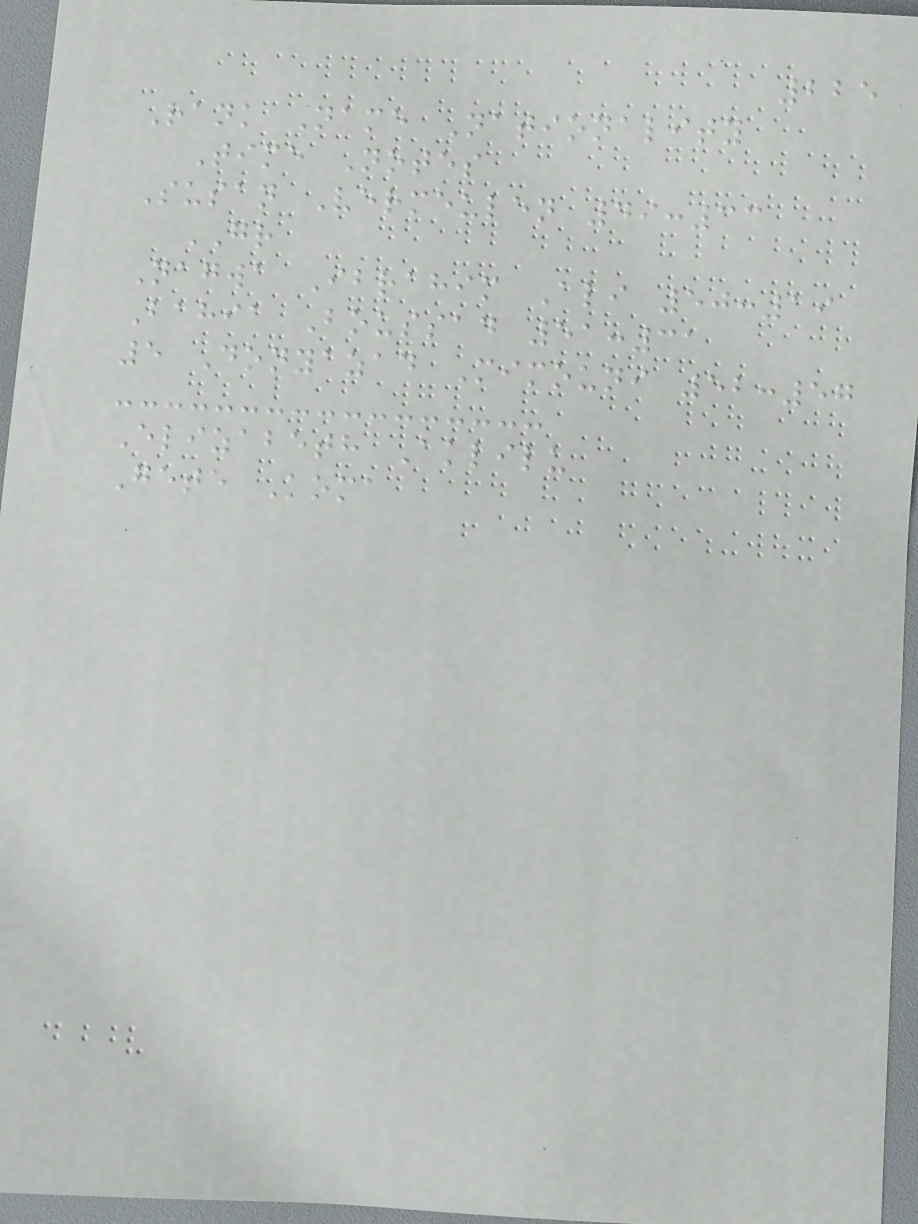225
Rank Name Nationality
Time Notes
Susan Vermeulen 49:33
GR
Nagwa Ibrahim Ali 50:19
Bahia Boussad 51:31
5 Donyazad Mimouni 52:57
Elizabeth Aklilu
Gete Koma
